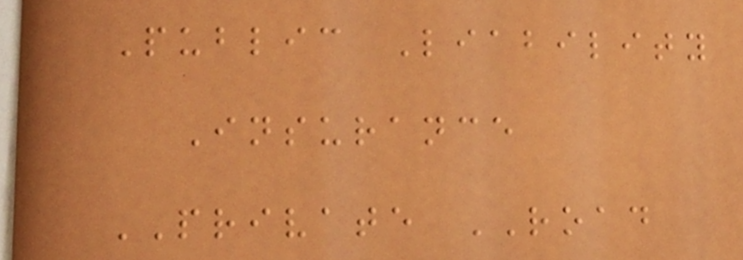Public Liability
Insurance
PRIVATE ROAD
